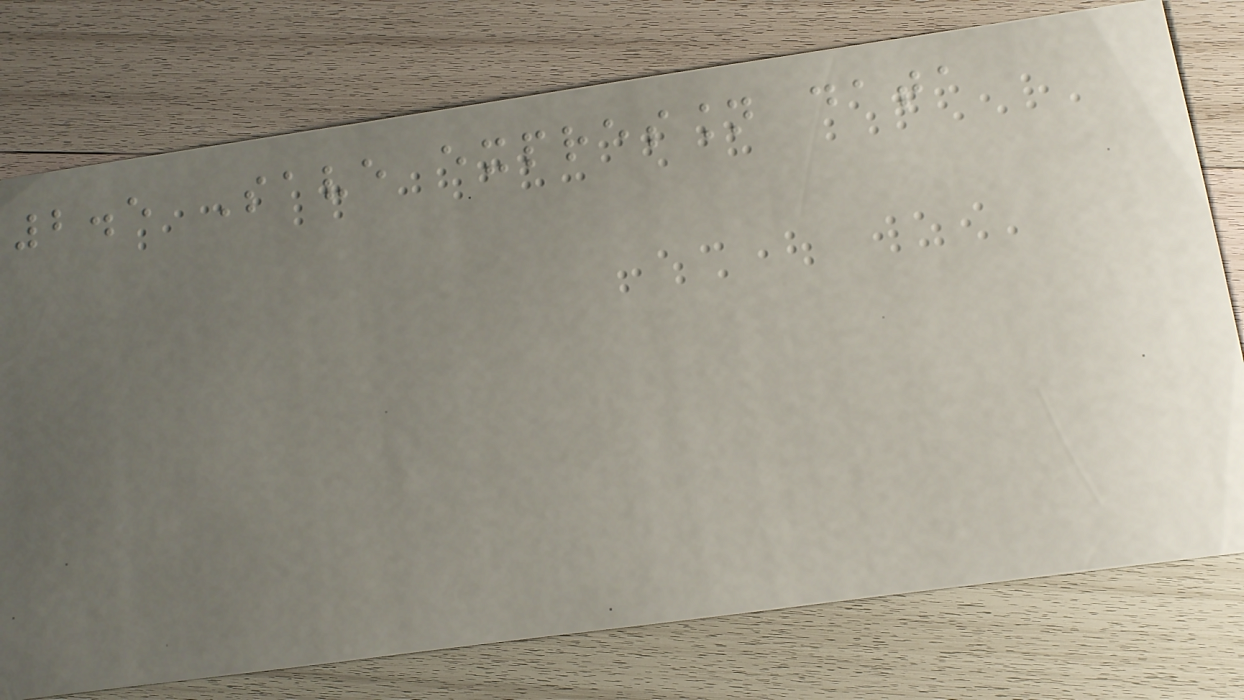2.5 Save expression data
